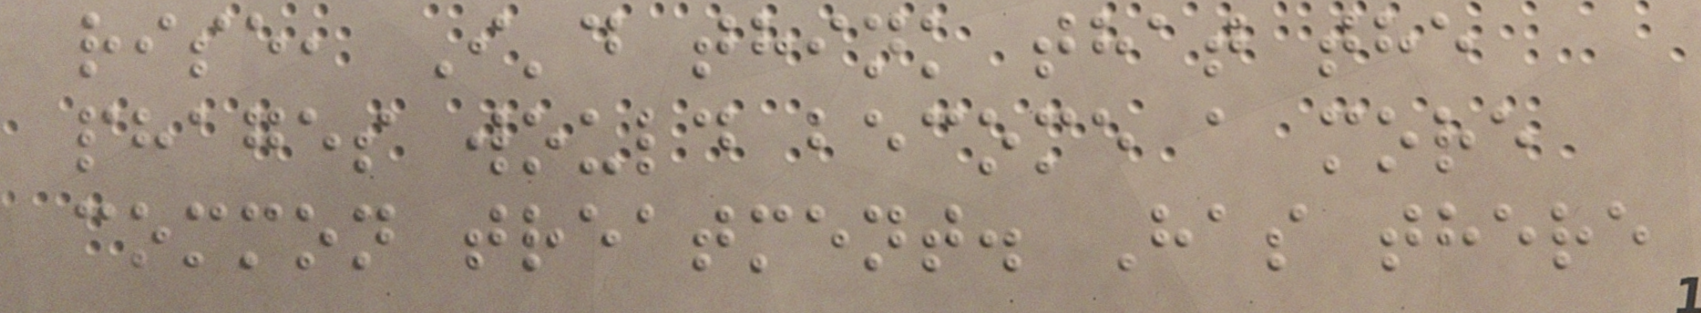rise, I'd think that the
phages would become a more
common treatment. Has there
